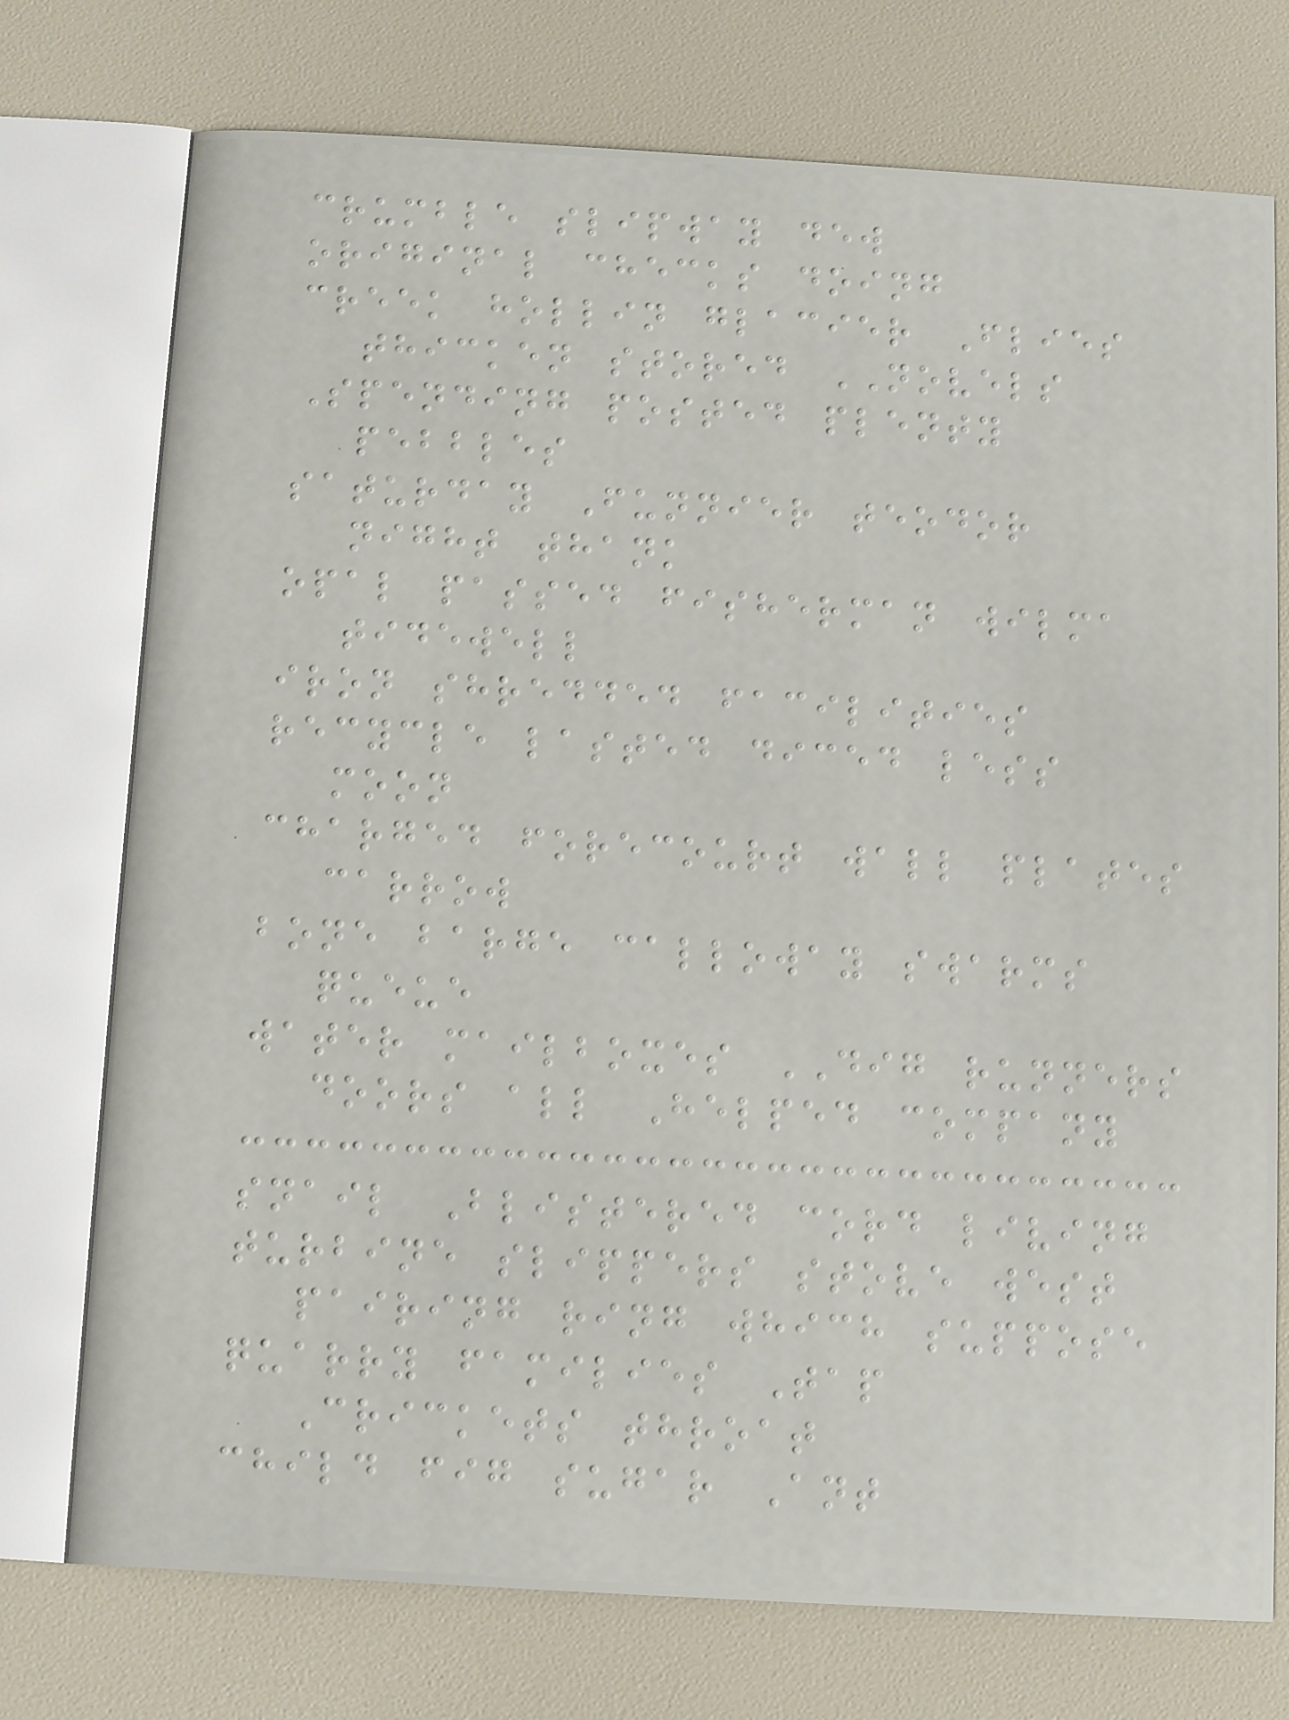crumble slipway dew
original checks doing
creek hollin glacier Flies
thicken stored NOVELS
Spending posted plenty
pebbles
saturday Funnier teodor
night thank
opal passed fisherman wilma
tidewell
iron shredded facilities
recycle lasted diced less
moon
charged forecourt wall plates
carrow
bone barge calloway swarms
queue
water mailboxes DIG runners
doors all Helped company
snail Blistered cord living
turbine slippers stove west
pairing ring which suppose
quarry families Tap
Crickets throat
child fig sugar Ant
